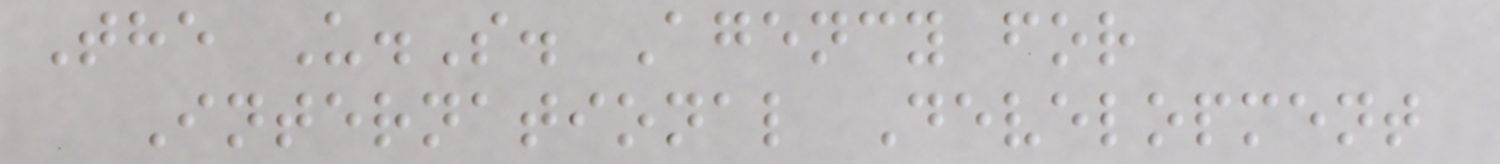The U.S. Agency for
International Development
